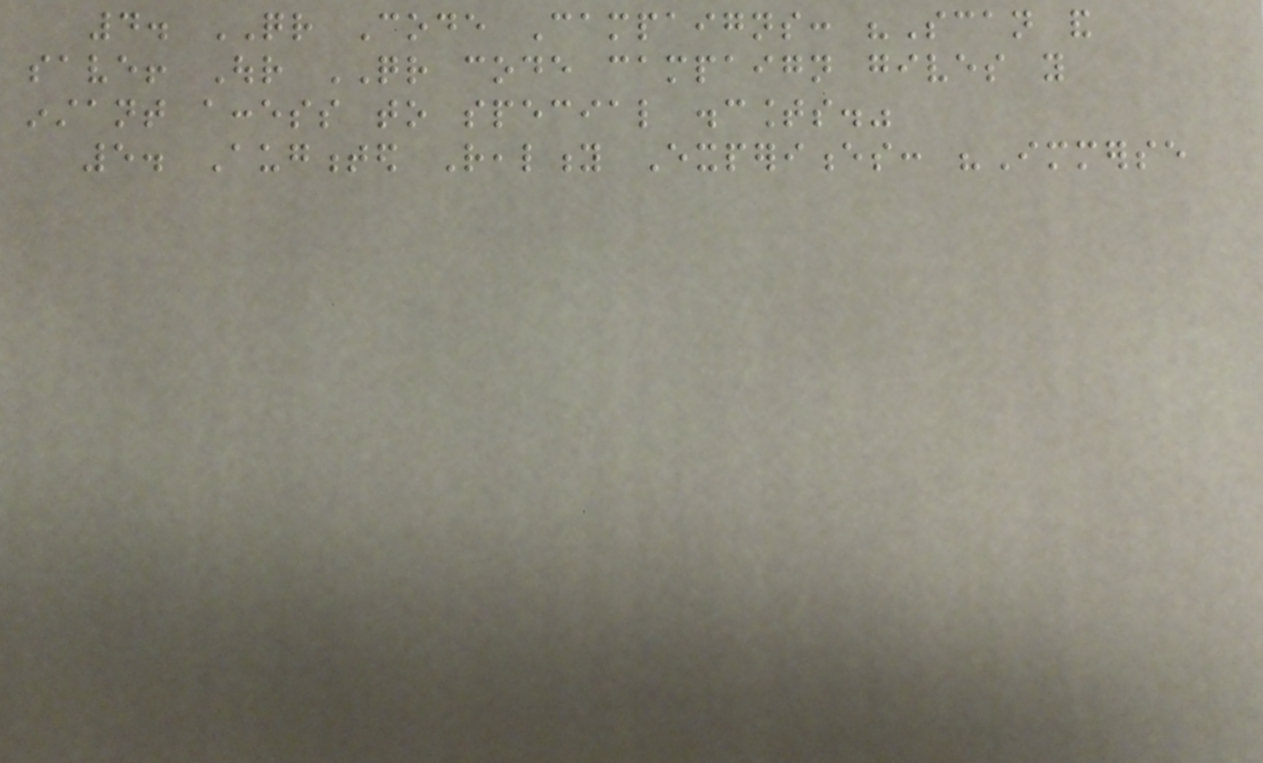4. QR Code Campaigns: "Scan and
save! Our QR code campaign gives you
instant access to special discounts."
5. Augmented Reality Experiences: "Immerse
